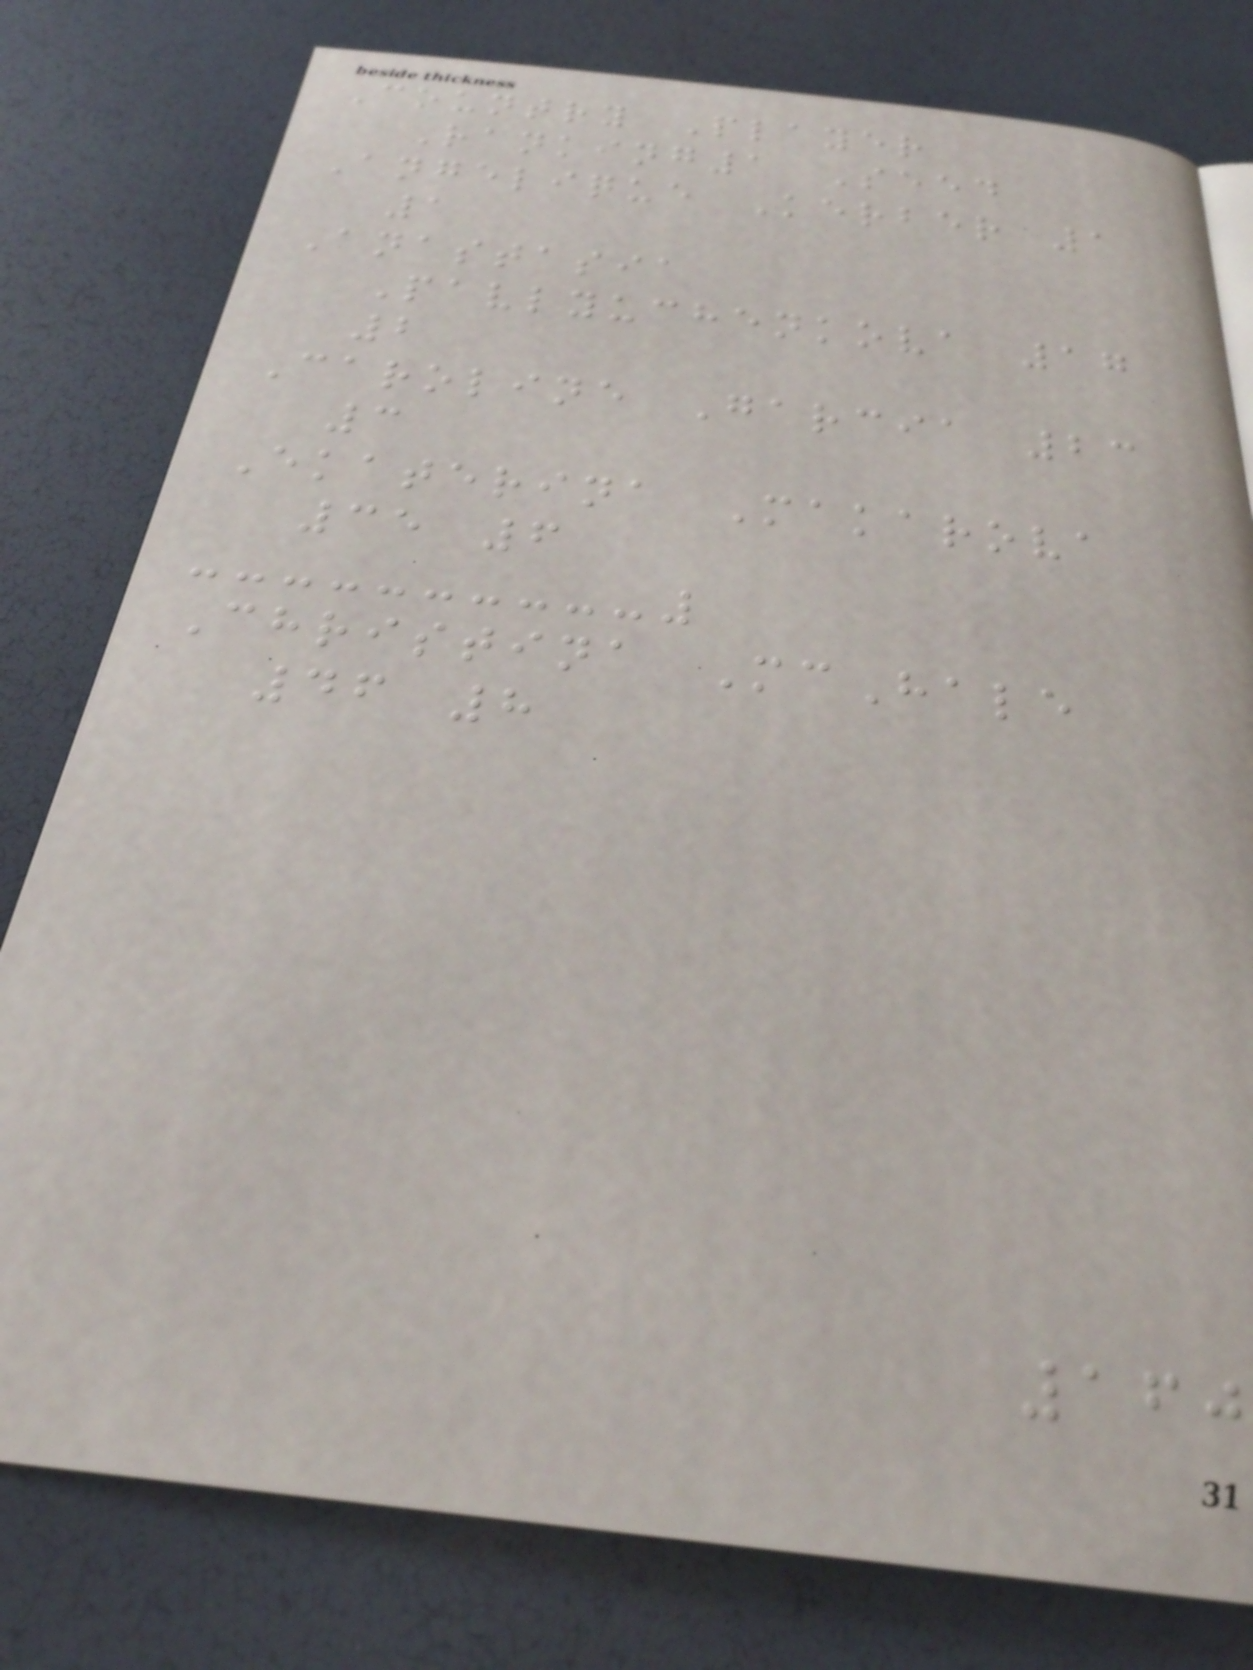Country Player
Ranking1 Seed
Angelique Kerber 1
1
Anastasia
Pavlyuchenkova 17
2
Caroline Garcia 23
3
Ekaterina Makarova
35 6
Christina McHale
46 8
160
